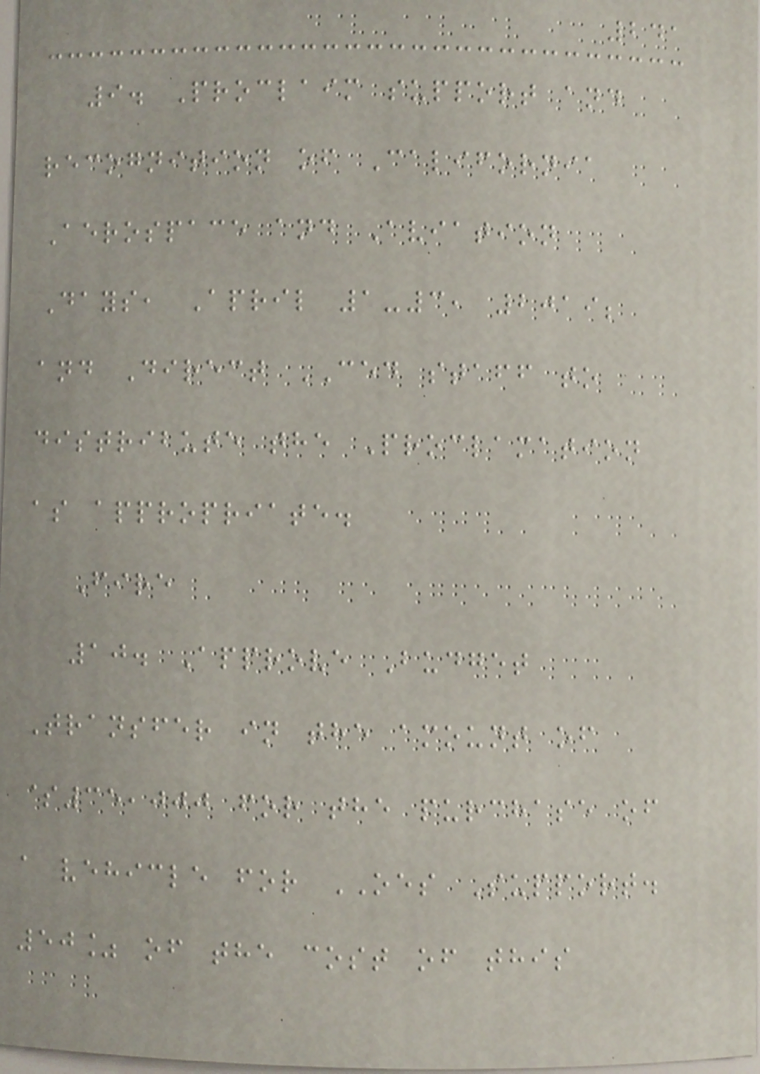241
9. Proclaim support and
recognition of California
Aerospace and Aviation
Days, April 1-3, 2019;
and Direct CED staff to
distribute the Proclamation
as appropriate.
Fire
10. Approve Budget
Transfer in the amount of
$35,000 for the purchase of
a vehicle for OES Support.
50% of the cost of this
